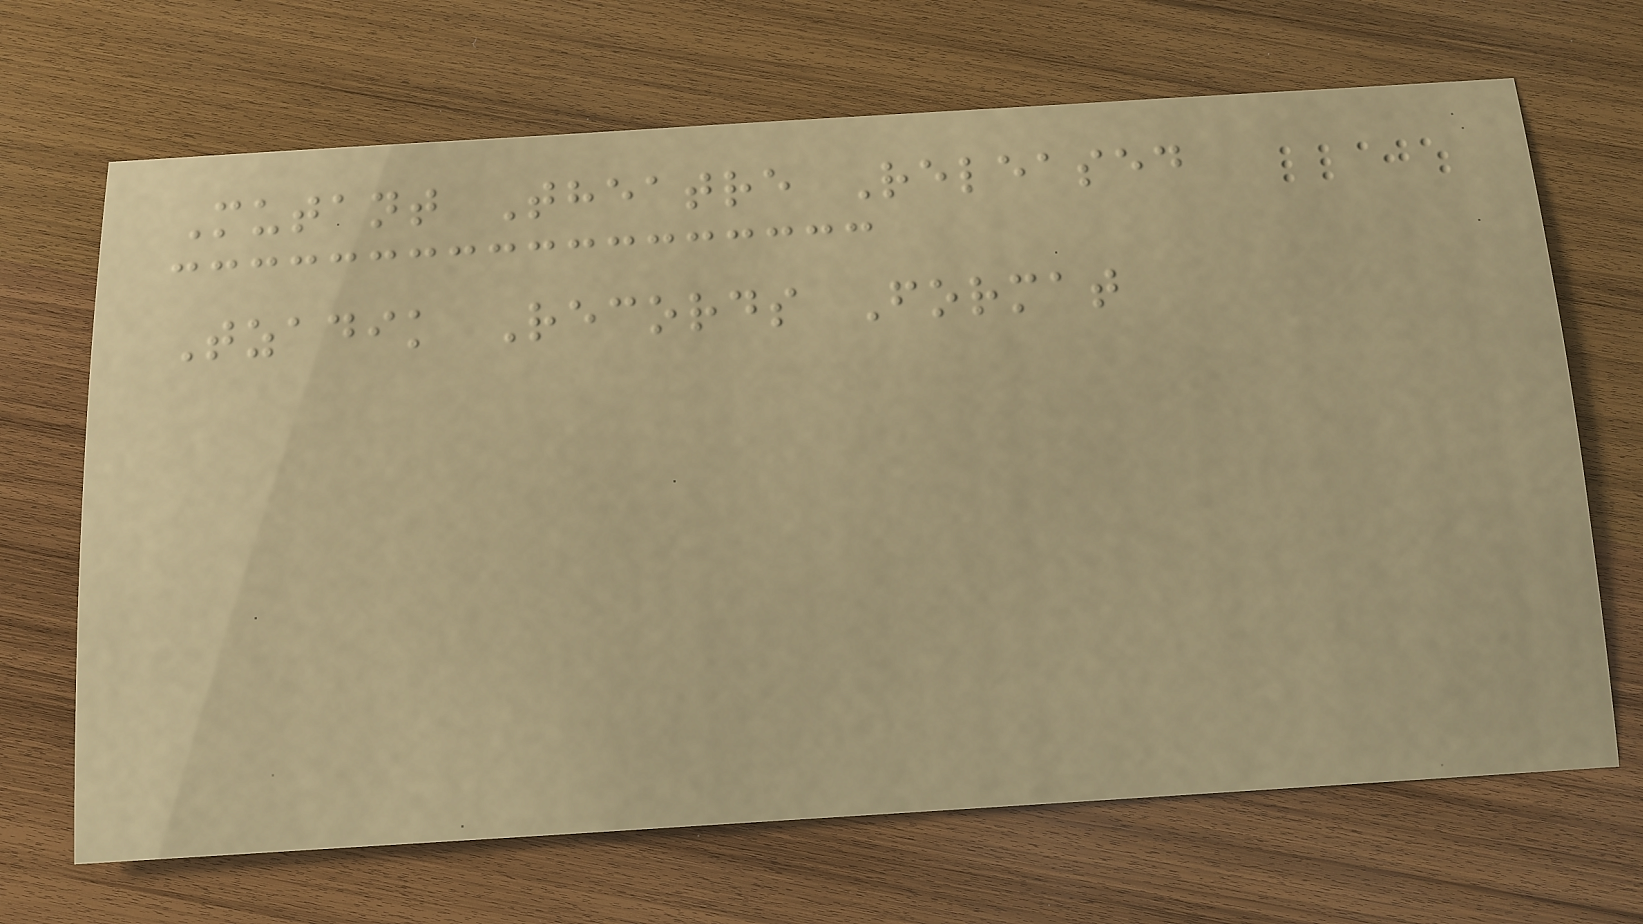Mutant Theatre Released
Tzadik Records Format
